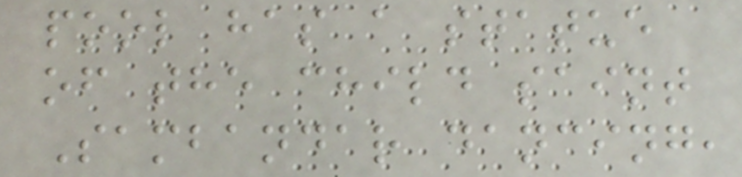pool has a statue
of the child saint
Sambandar dancing,
